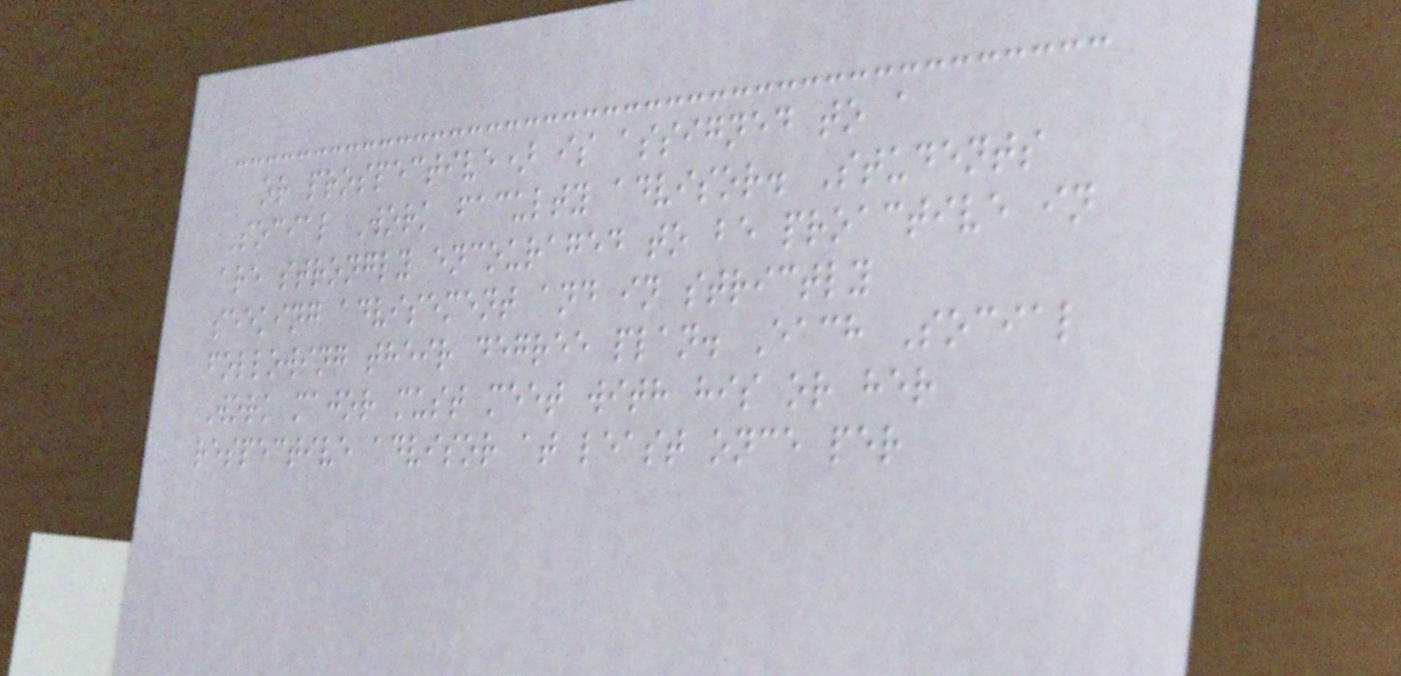or prospective) is assigned to a
Social Work faculty advisor. Students
are strongly encouraged to be proactive in
seeking advisement and in strictly
following their degree plan. Each Social
Work major must meet with his or her
respective advisor at least once per
